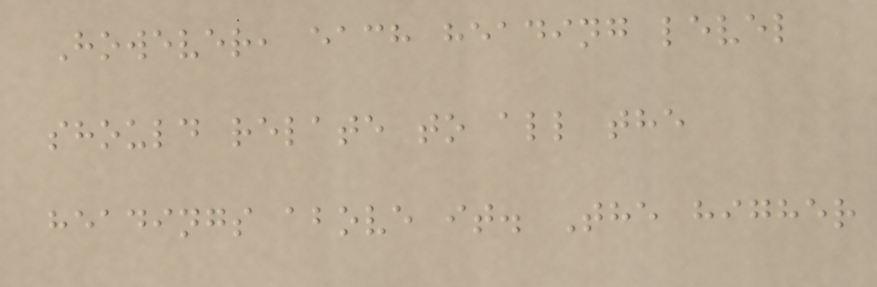However, each heading level
should relate to all the
headings above it. The higher
